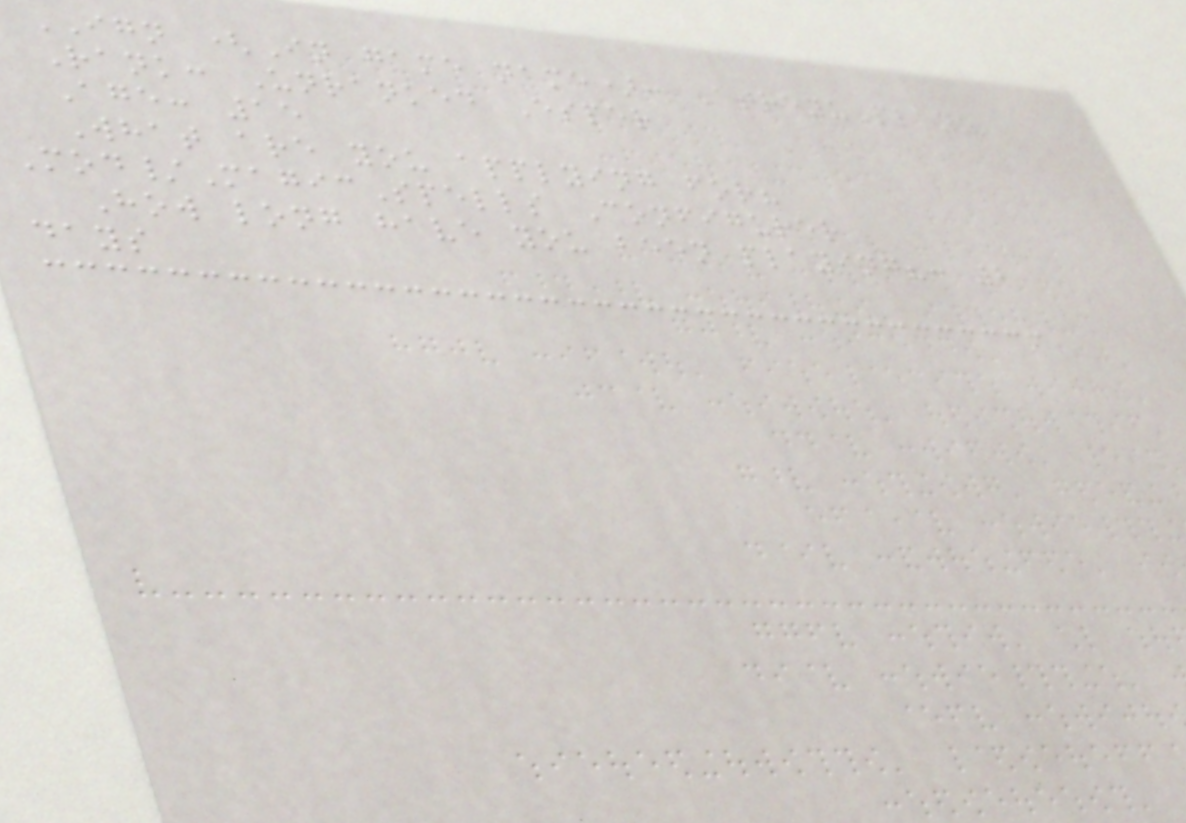IGN (In game name): AtreyuPlayz
Rank: Unranked Esper
Age: 15
What are you applying for?
Mod/MagicSpells Configurer
How long have you been playing?: 2
days
